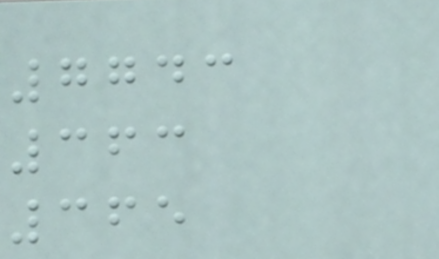7743
363
365
